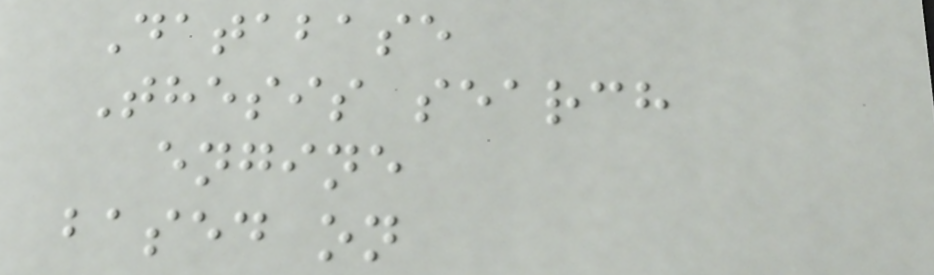Database
Thesis search
engine
based on
